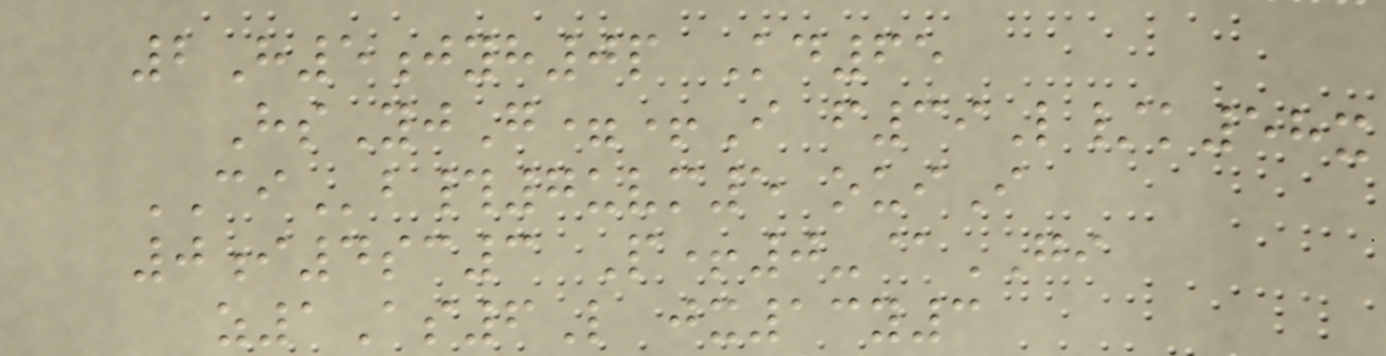2H5jyh0p Kd65
HsYjG=+I f39L/k58x
CIb#7uvm5 ouiI
0i4sc3 P+0-@GI
z1As6L jx13y3
